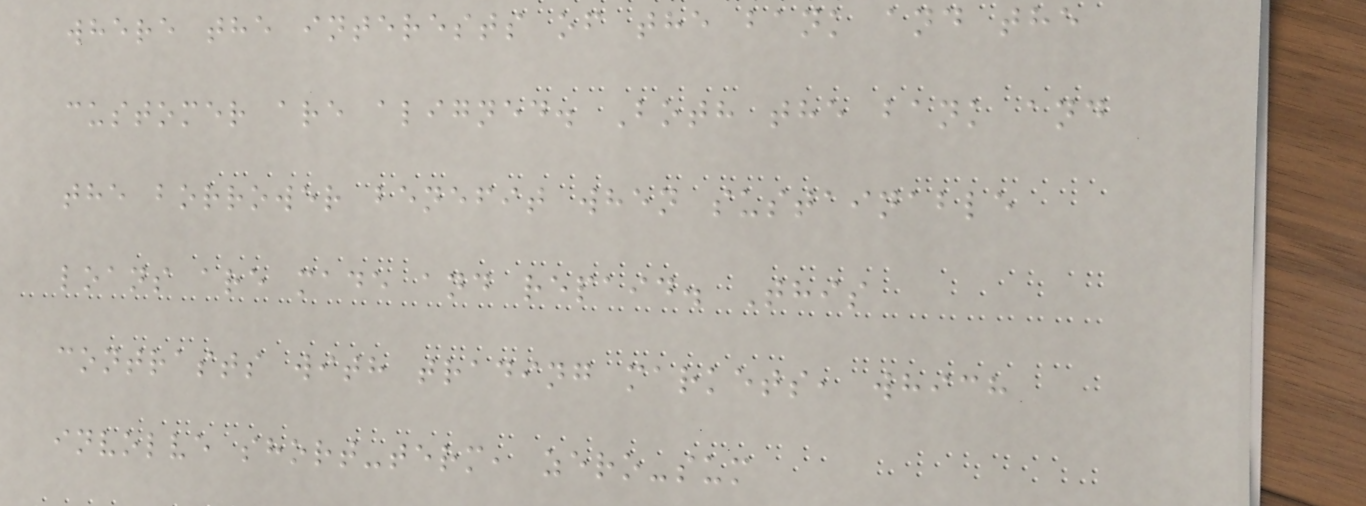where the interests of the bank and the
customer are aligned. Both the bank and
the borrower benefit when sustainable
loans are made and repaid. This
contrasts with trading markets, which
involve short-term, zero-sum
